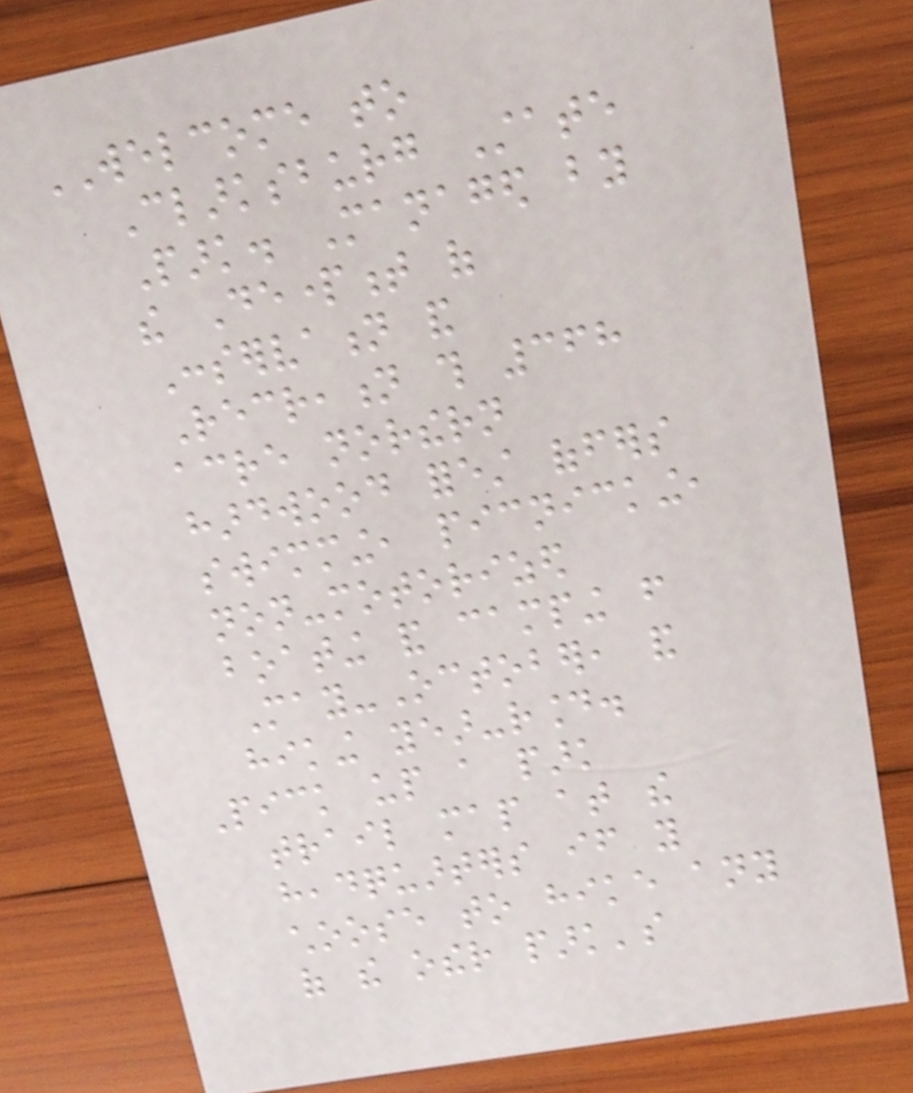WELCOME to
Clarksburg State
Park. Managed by
the Department of
Conservation and
Recreation this 368
acre northern
hardwood forest offers
swimming, picnicking,
non-motorized
boating and camping from
May-October, and
hiking year-round.
Pick up a park
trail map at the
headquarters if you
choose to hike any
of the other park's
